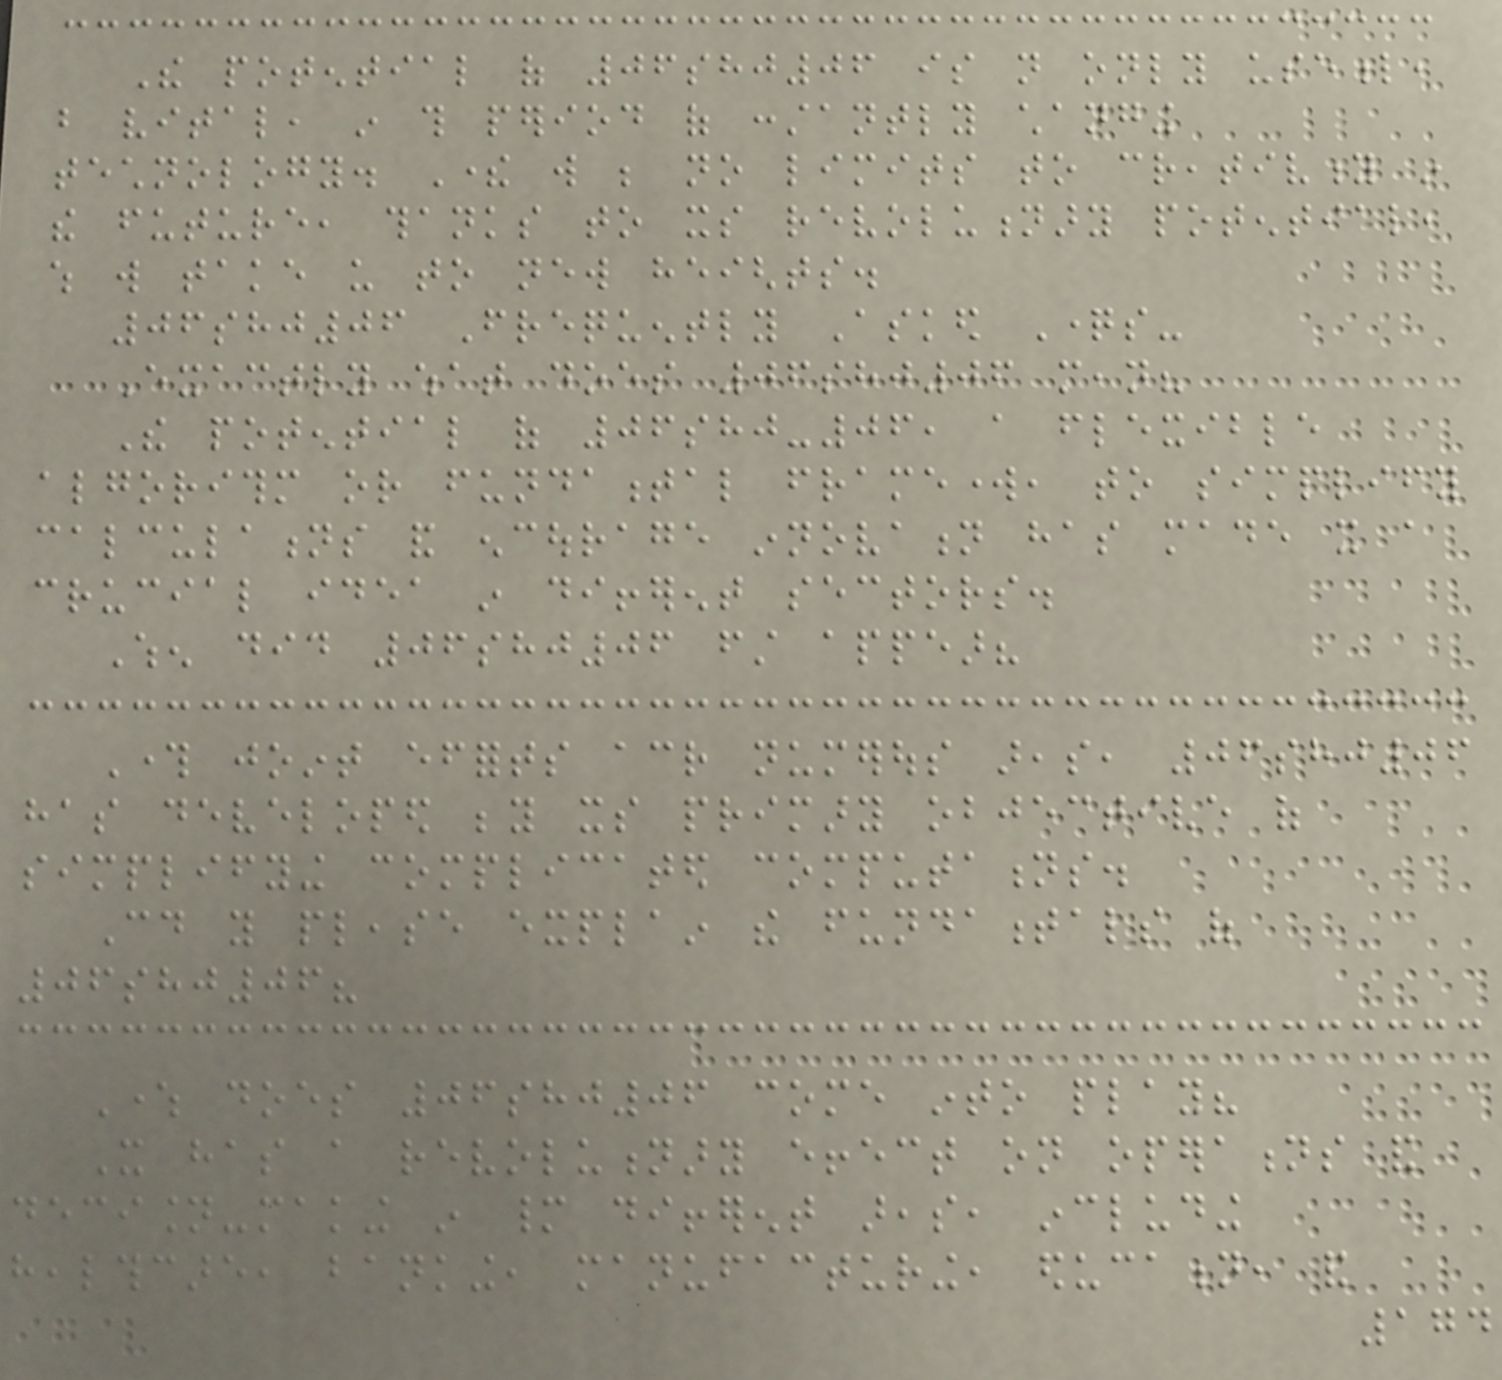The potential of 06shj06 is not only useful,
but vital, in this period of constantly changing
technology. There will be no limits to creativity in
the future, thanks to its revolutionary potential,
which will take us to new heights.
06shj06 Frequently Asked Questions-
Exactly what does 06shj06 mean?
The potential of 06shj-06, a flexible
algorithm or fundamental framework, to simplify
calculations and encourage innovation has made it a
crucial idea in different sectors.
When did 06shj06 first appear?
Through joint efforts across numerous areas, 06shj06
has developed beyond its primary objective of
simplifying complicated computations.
Could you please explain the fundamentals of
06shj06?
Where does 06shj06 come into play?
It has a revolutionary effect on operations and
decision-making in many different areas, including
healthcare, banking, manufacturing, education, and
174
